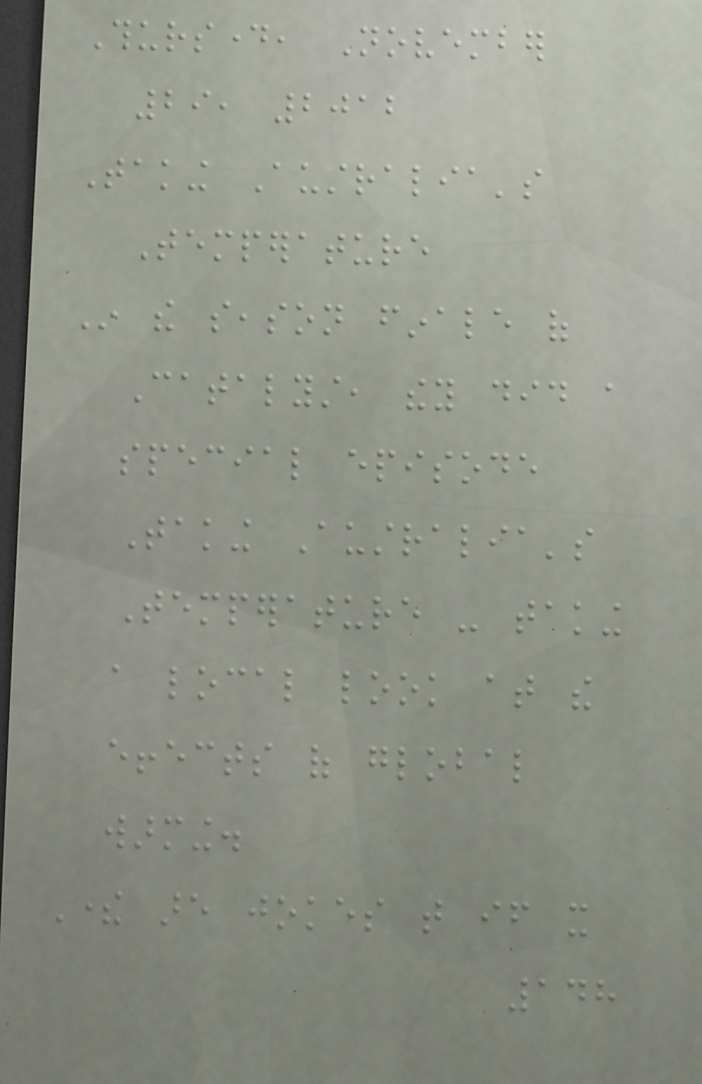Thursday, November
29, 2012
Taking Australia's
Temperature
In the season finale of
Catalyst, they did a
special episode
Taking Australia's
Temperature - taking
a local look at the
effects of global
warming.
There are jokes that if it
148
